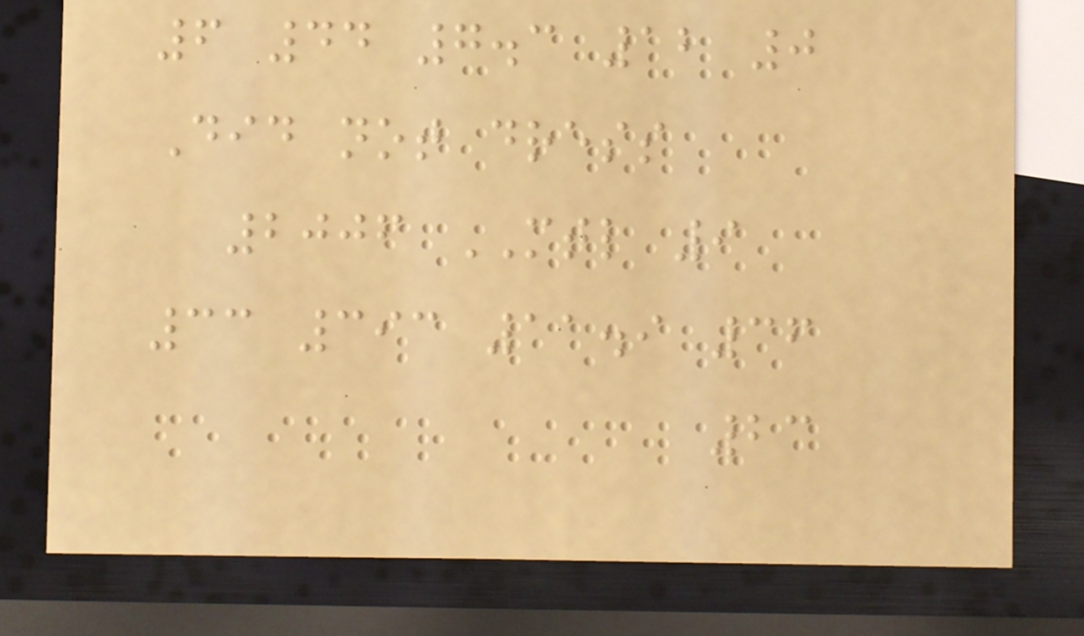6 44 7.3 12 0
Did not dress
2006 MTL 9
33 393 11.9 36
23
